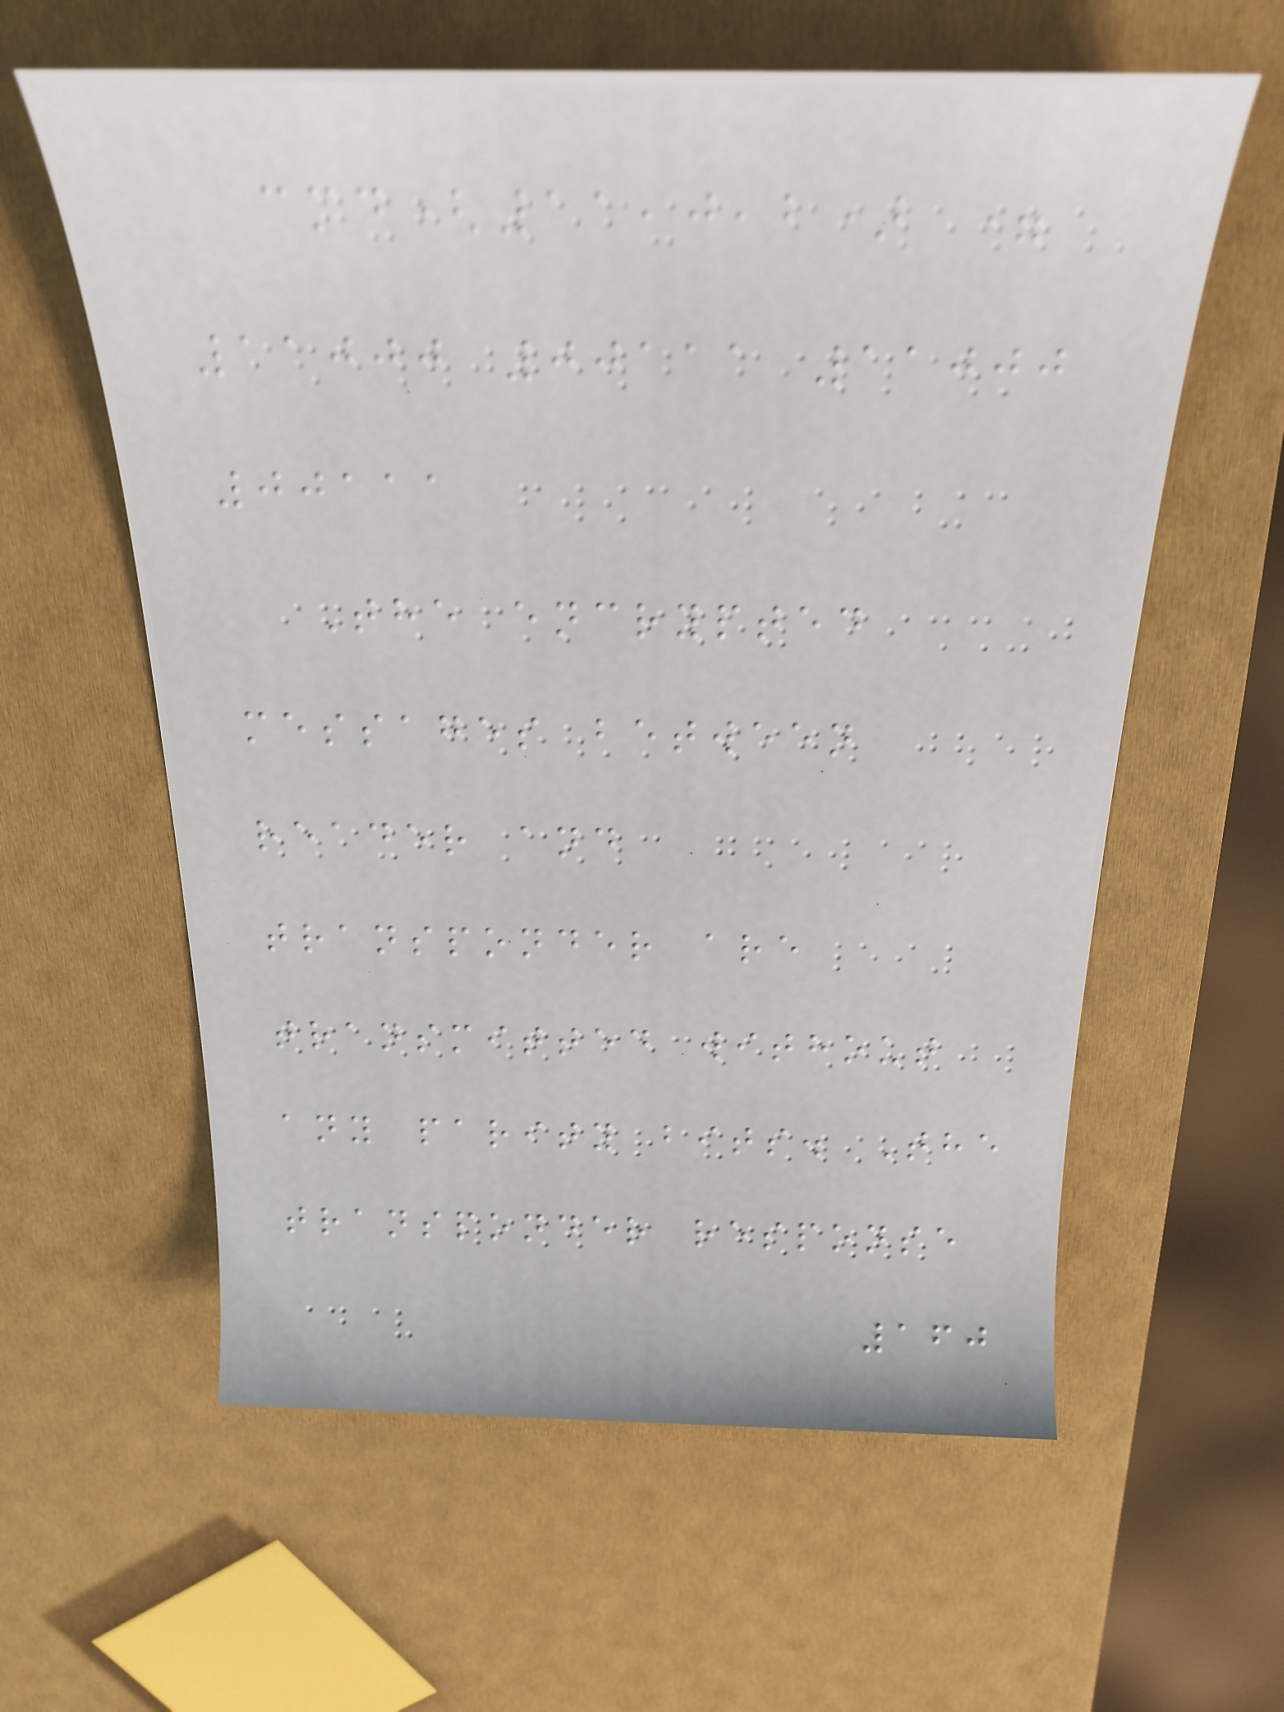cmd(11,0,2) =
11000 00111 11000
00111
The encrypted
messages between
reader and
transponder are
transmitted without
any parity bits. The
transponder response
160
